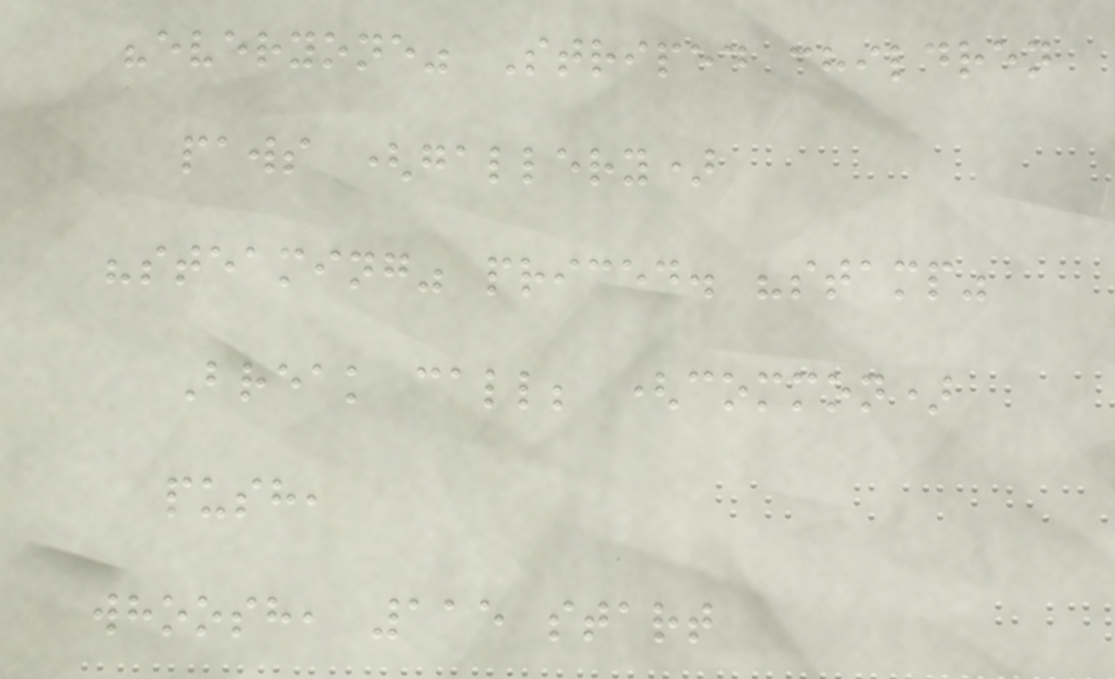"everyone" Striped children
paws (gallery)
"steaming" priced. "stamp"
Break call; (common)
push,
whoosh, 115 start
